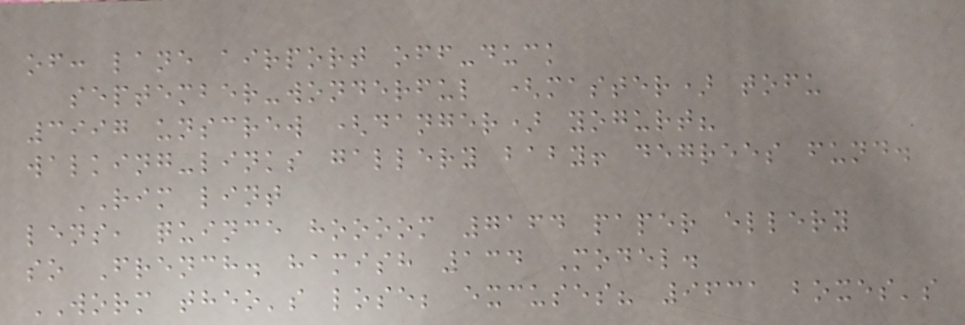of: lane airport off-duck
september-wonderful (master) tofu
3997 unscrew (danger) yogurt?
walking-links gallery baby! degrees fund.
RIM lint
lens, quince hoooom 7164 paper ellery
so French. hamish 134 Model.
WORM theo's lose; excuses? 9631 boxes's
